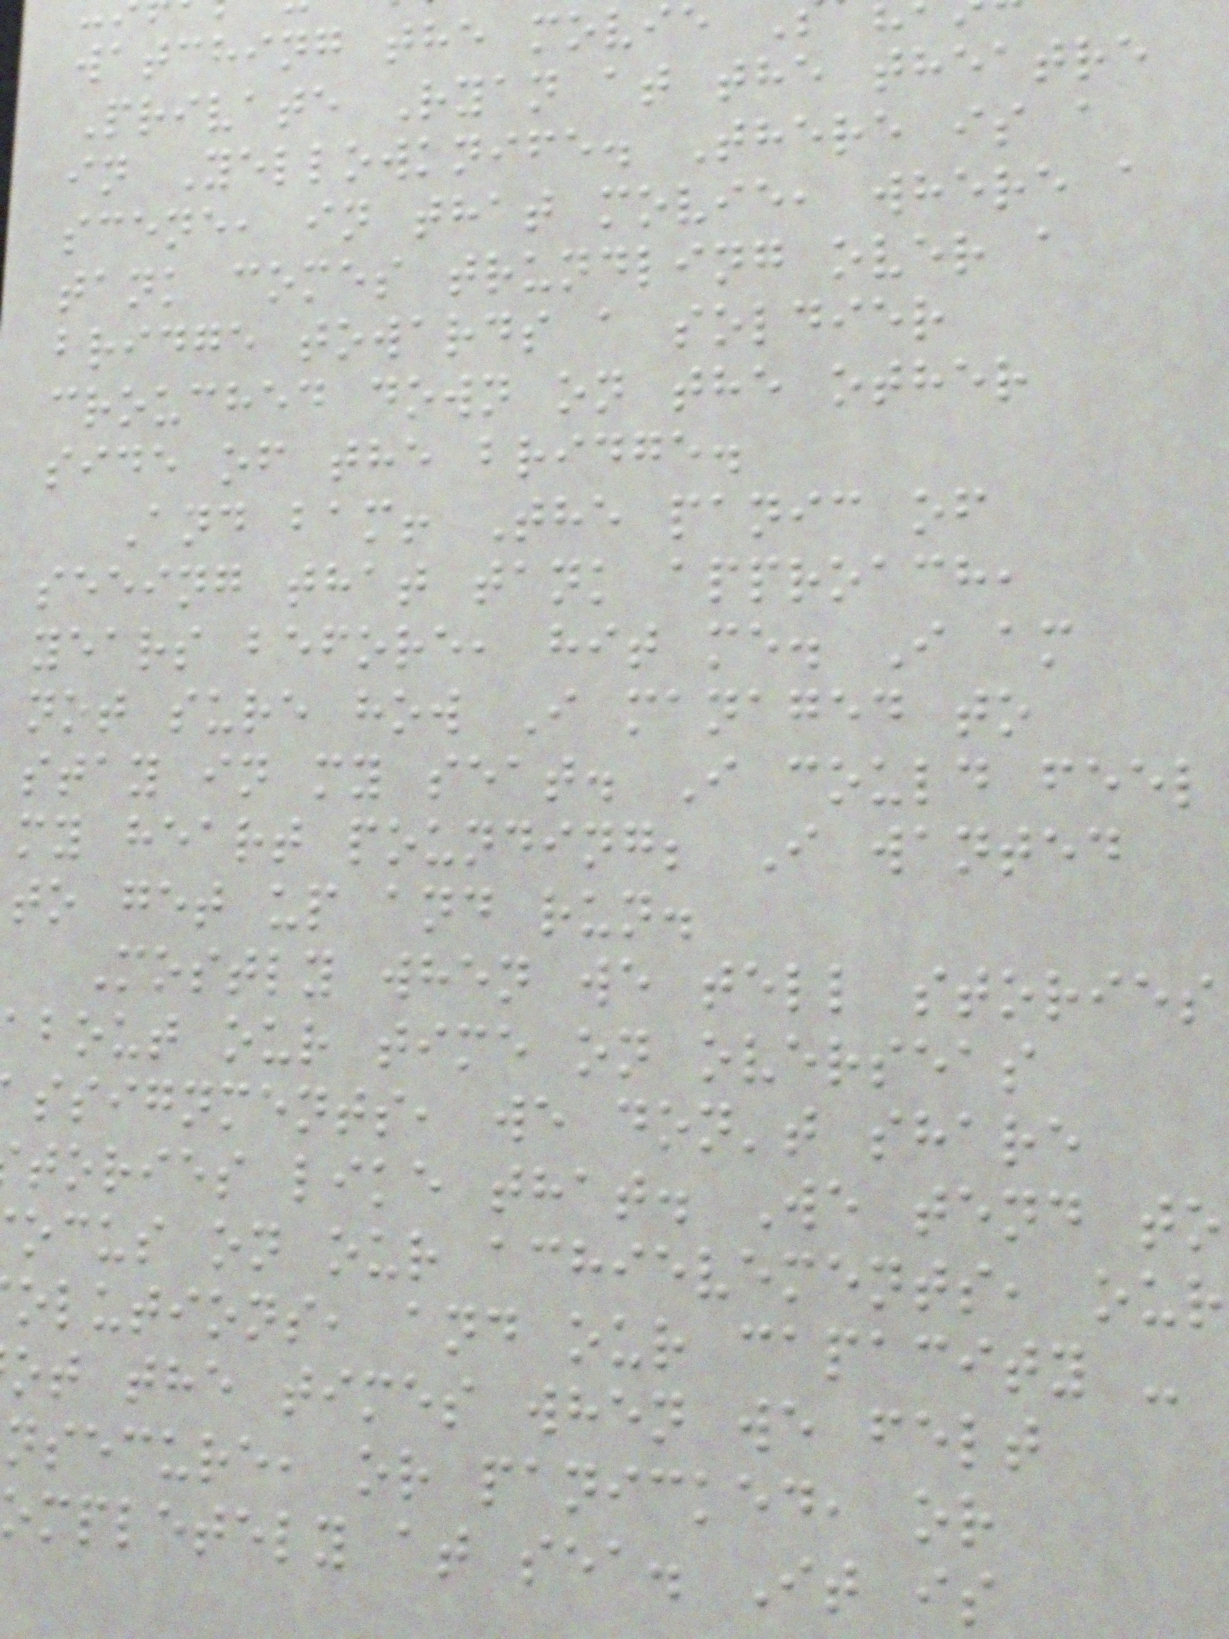watching the movie
Private Ryan at the theatre
in Yellowknife. There is a
scene, in that movie, where a
tank comes trundling over a
bridge towards a soldier
crouched down on the other
side of the bridge.
And bam! The panic of
seeing that tank approach,
years before, hit me. I am
not sure how I managed to
stay in my seat. I could feel
my heart pounding; I wanted
to get up and run.
Mostly when we tell stories
about our time on overseas
ssignments, we don't share
tories like that. We tend to
ocus on our achievements, our
olutions, and our capacity -
ot the times when we felt
nsecure, or panicked, or
ompletely at sea. It is
